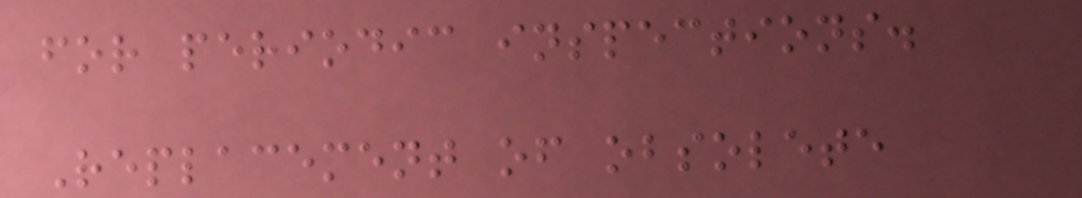for periodic inspections.
Replacement of obsolete
